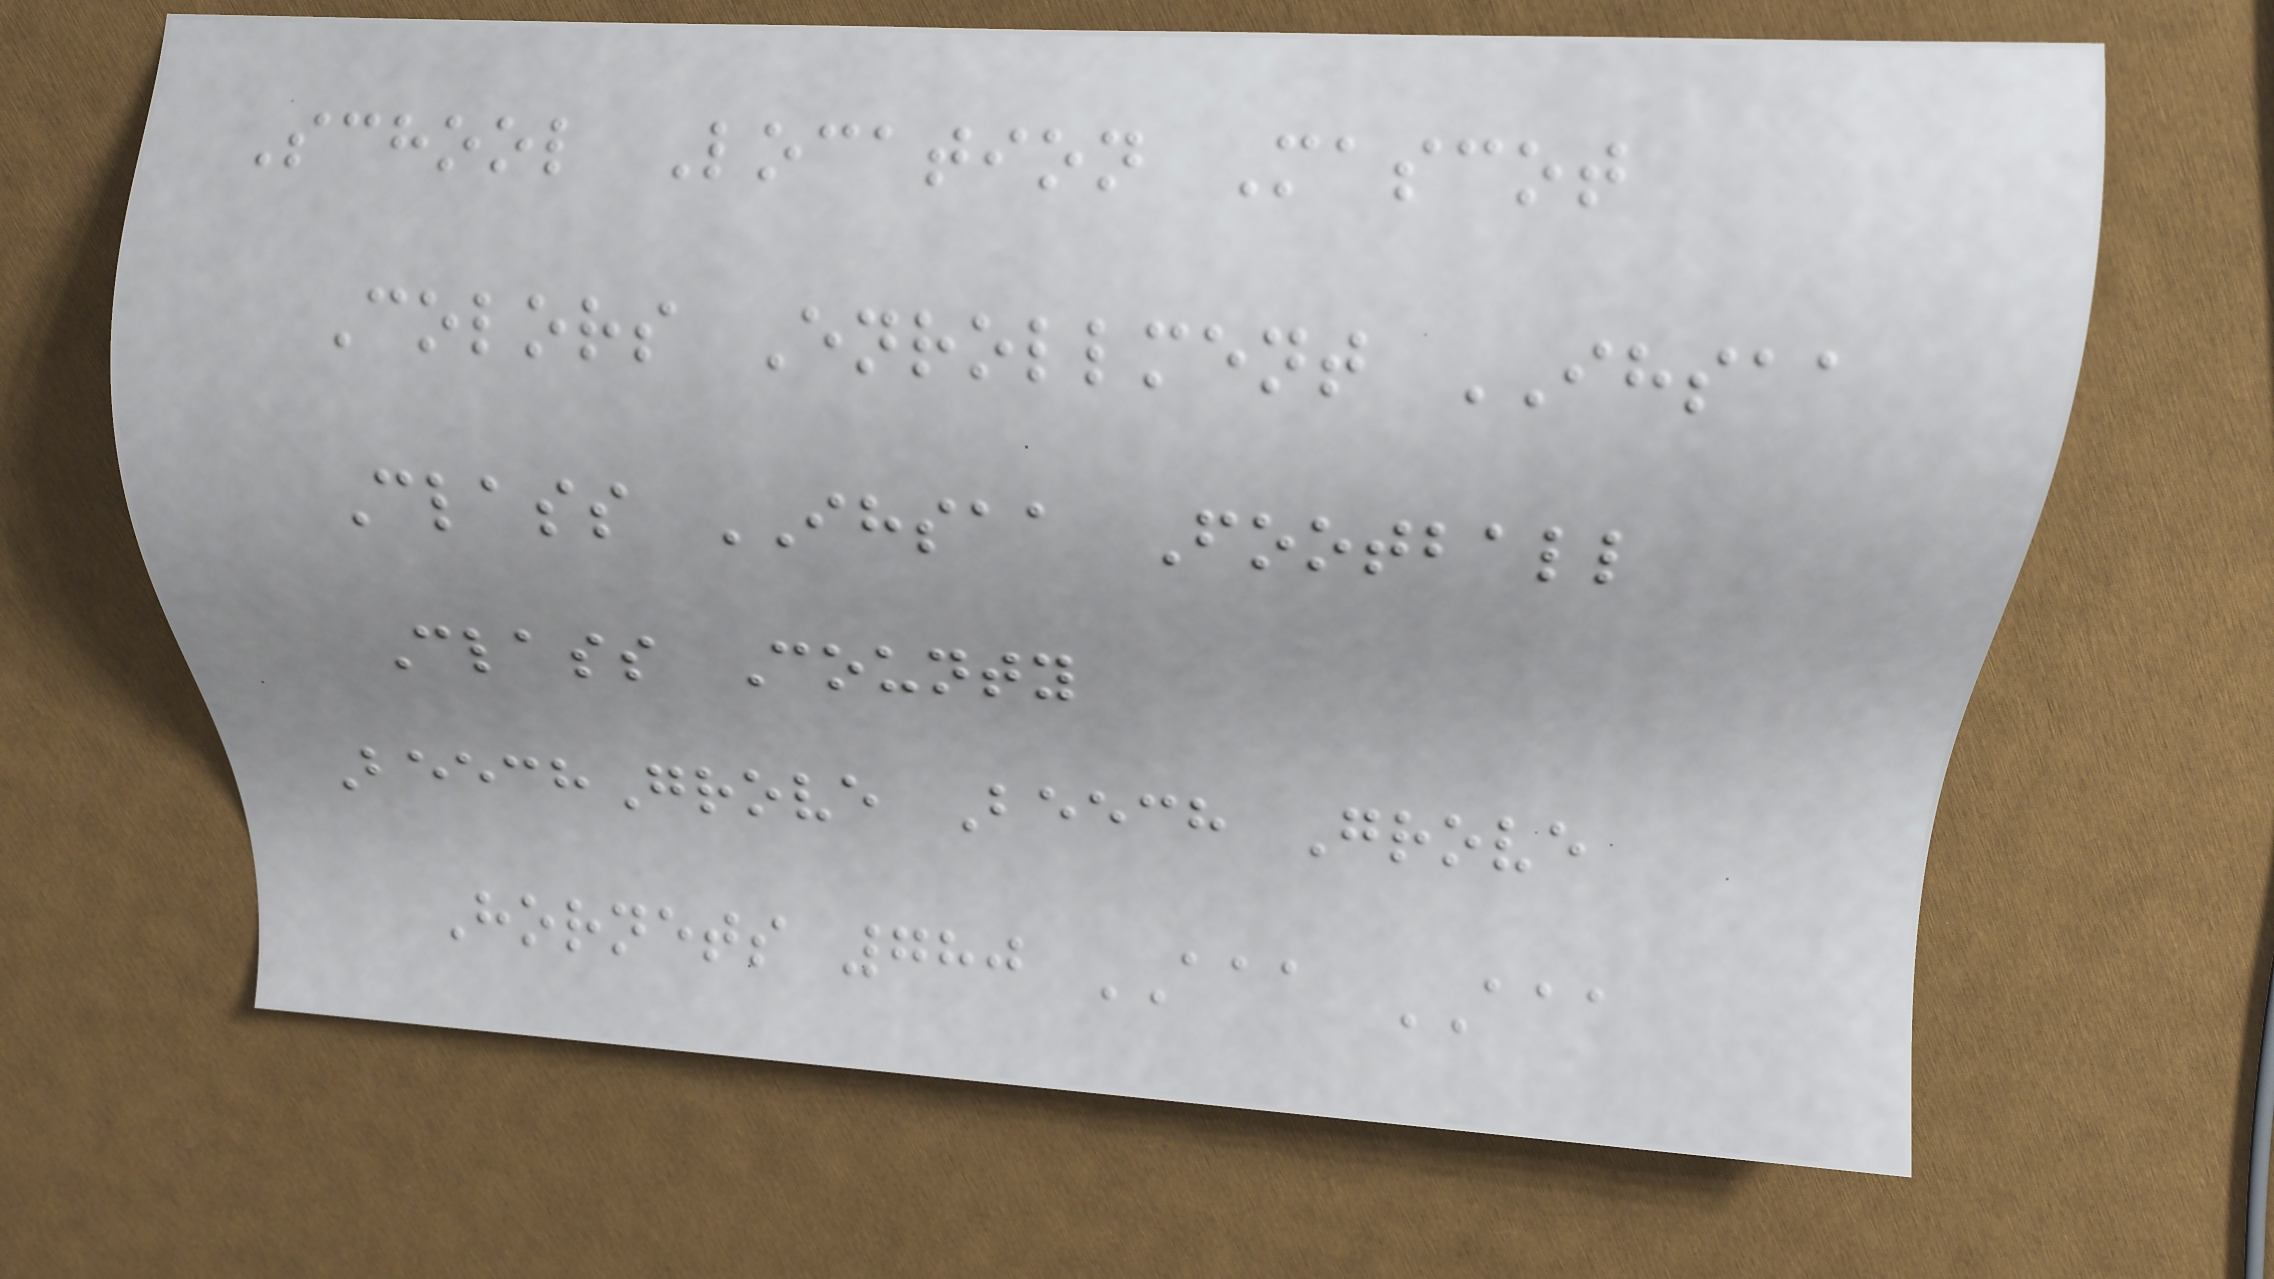School Location Mascot
Colors Enrollment IHSAA
Class IHSAA Football
Class County
BeechGrove Beech Grove
Hornets 780 AAA AAA
